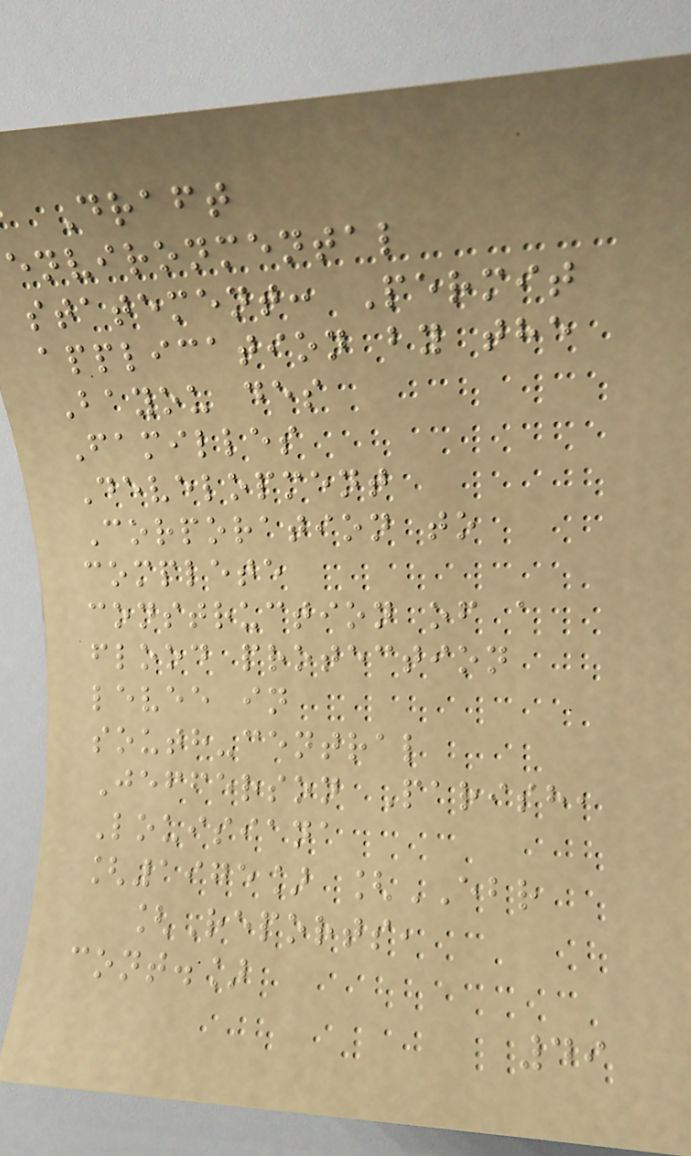Draft
environmental
statement: Permit
application by the
Bayou des
Familles
Development
Corporation to
complete
construction of a
flood protection
levee in
south-central
Jefferson Parish,
Louisiana
[1975] [EBR
[Reports,
cont.]
49
